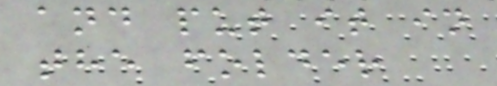and put it in
the folder
